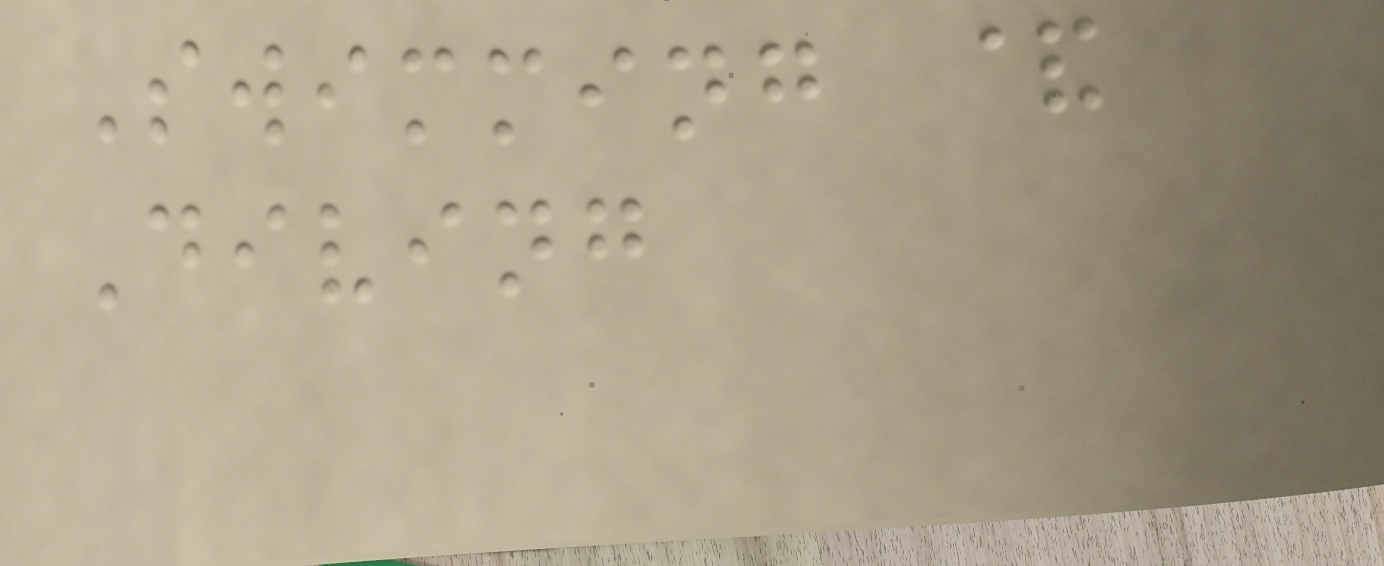Swimming &
Diving
